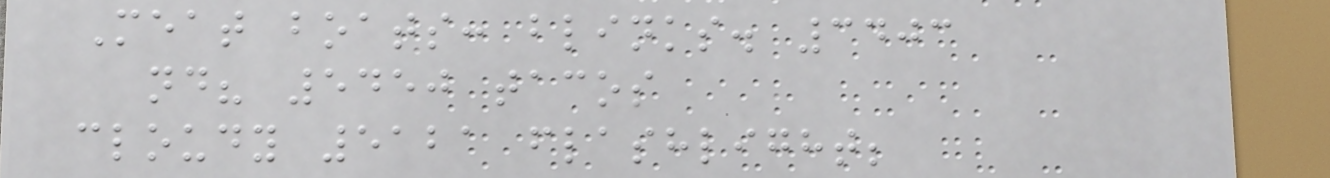Meat boats: blinks. 3403
nd? 5450 tacos
cloudy 5121 flashlight;
